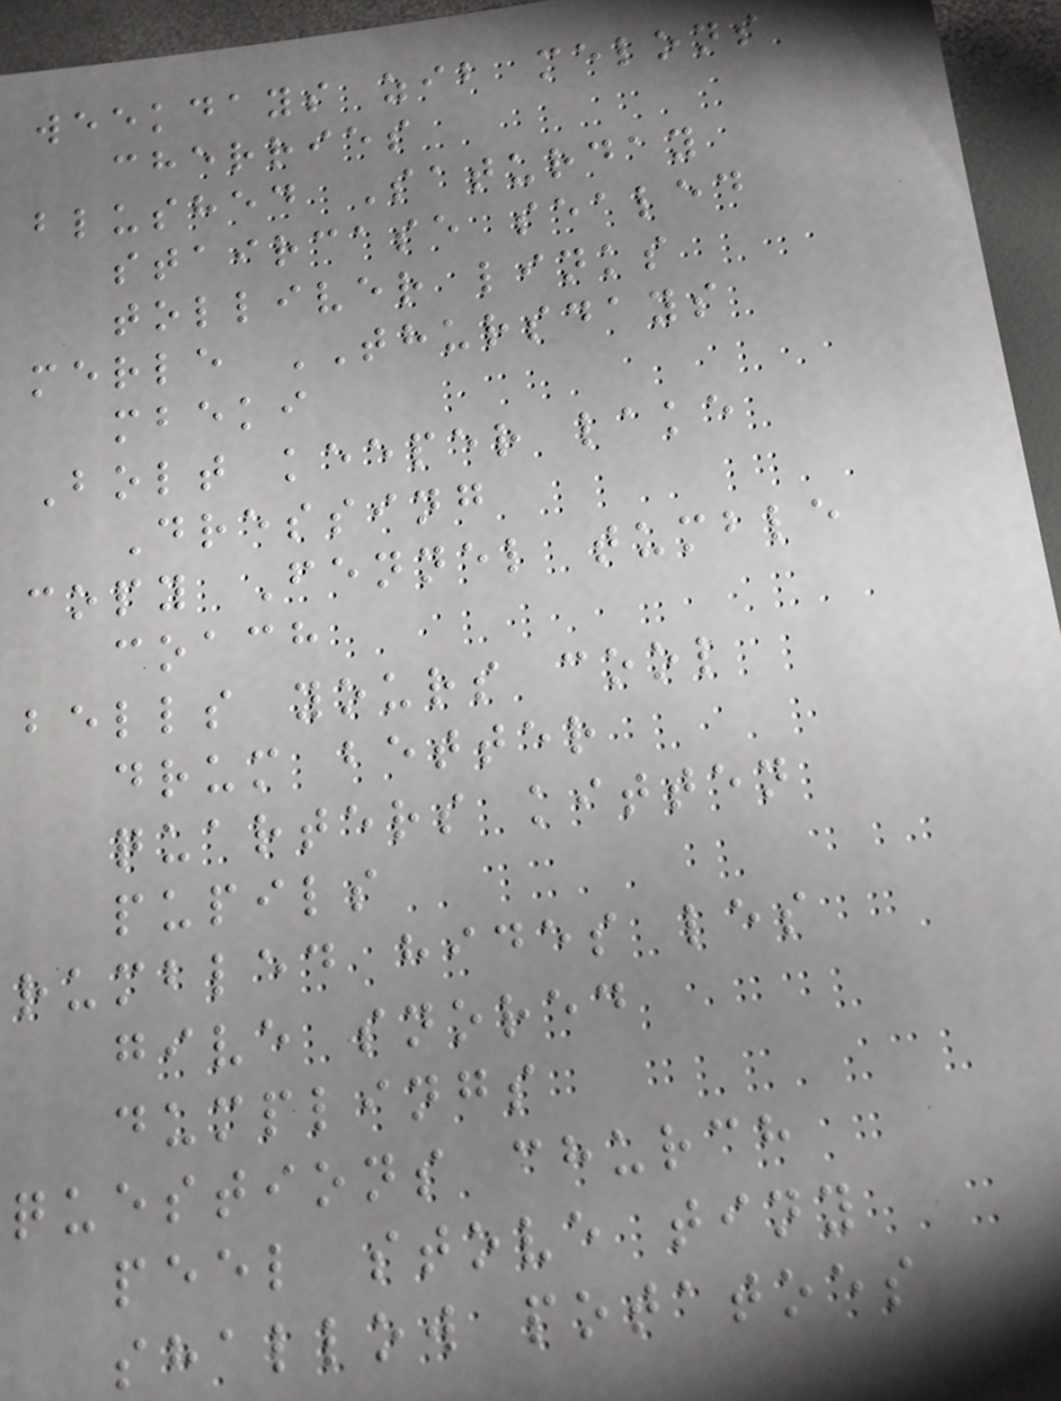weekdays zib melons
cherries
blushed Saturday
staircase sealed
tolliver links
merle THURSDAYS
mbeki
Bolt keeper lake
Dressing
copy Fennel tumble
coach
bells yours cool
drum better
quarters kitten
pupils
rumbled hides les
give snored
dumplings
questions church
peel stove tiny
shallow potatoes
